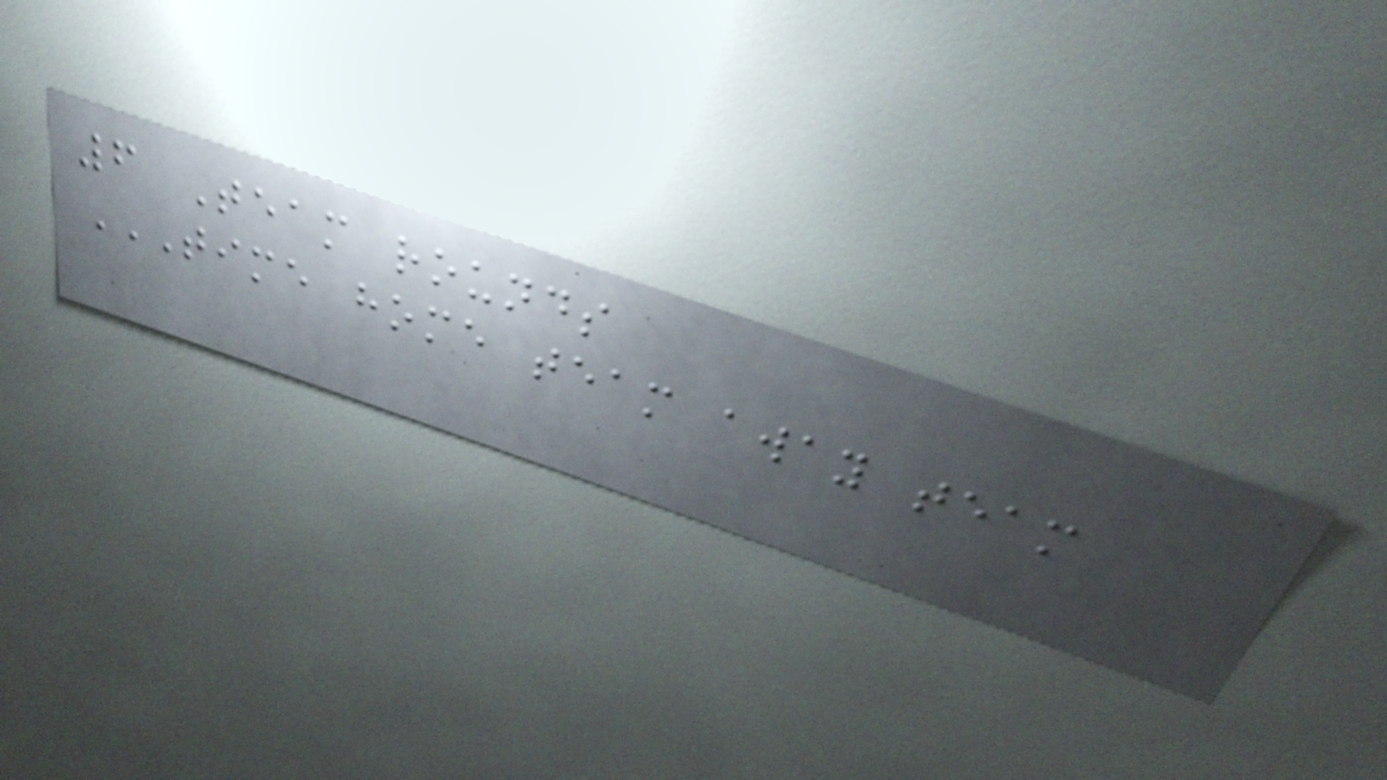6 Team rounds
TIME HOME TEAM AWAY TEAM
